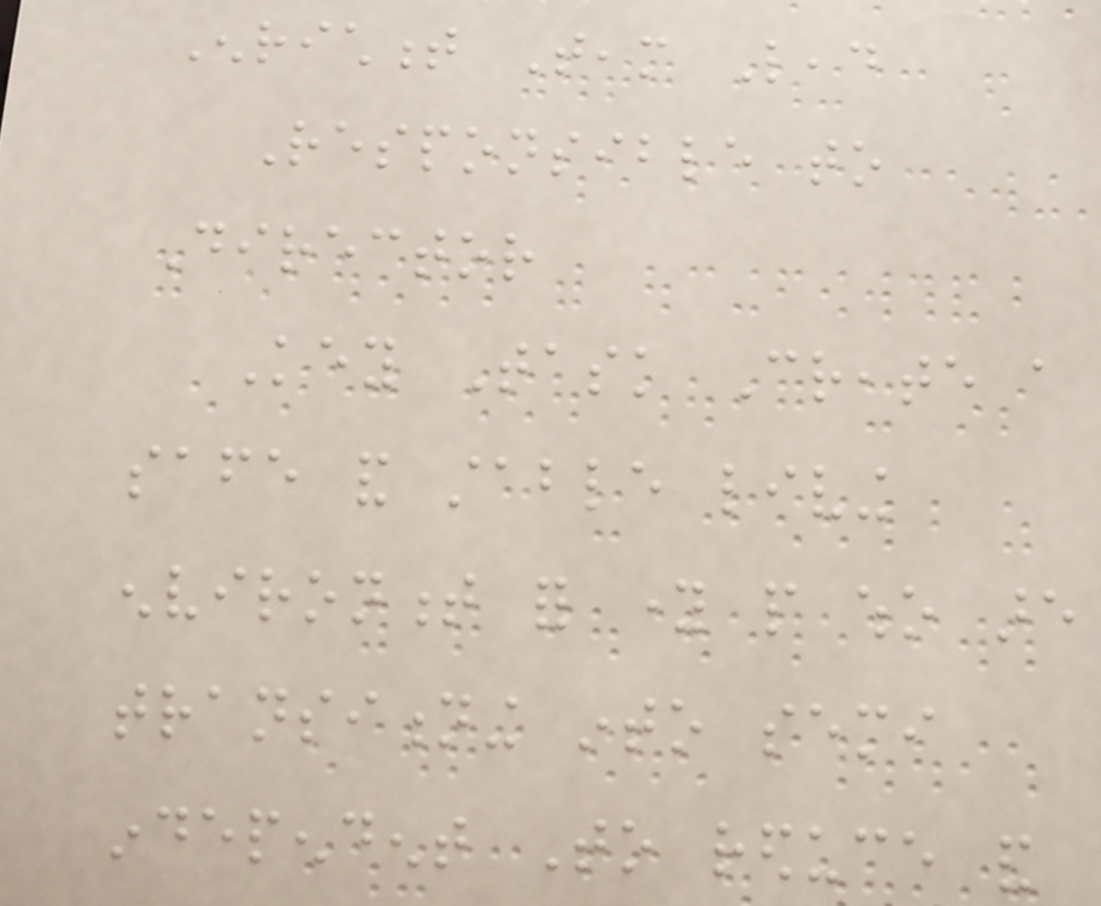Enrichment Team Lead
Responsible to
Director
Key Task Create a
safe and stable living
environment for young people who are
transitioning into semi
independent To reduce and
